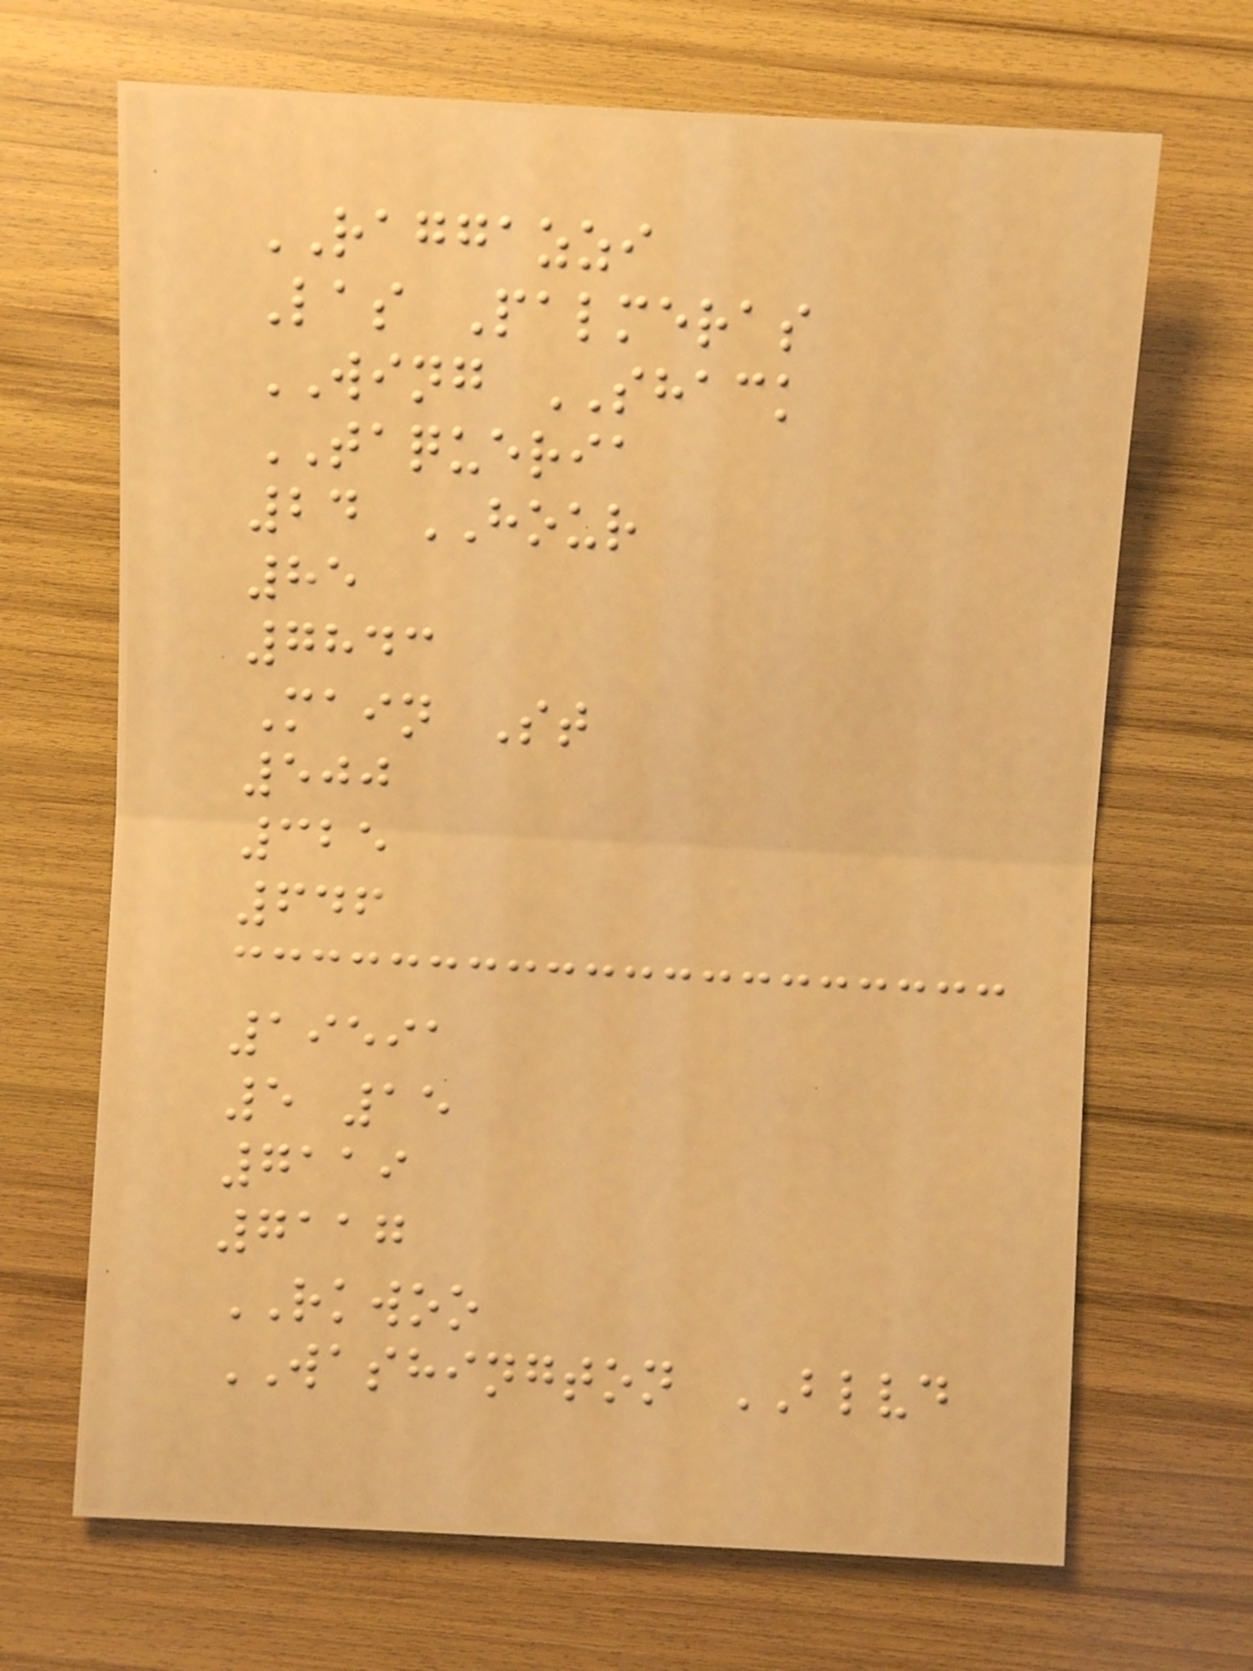RAGGAZZI
Las Palmeras
WING SHACK
TAQUERIA
24 HOUR
85
7843
Main St
500
325
646
19591
5 15
7119
7117
RKWOO
WASHINGTON BLVD
